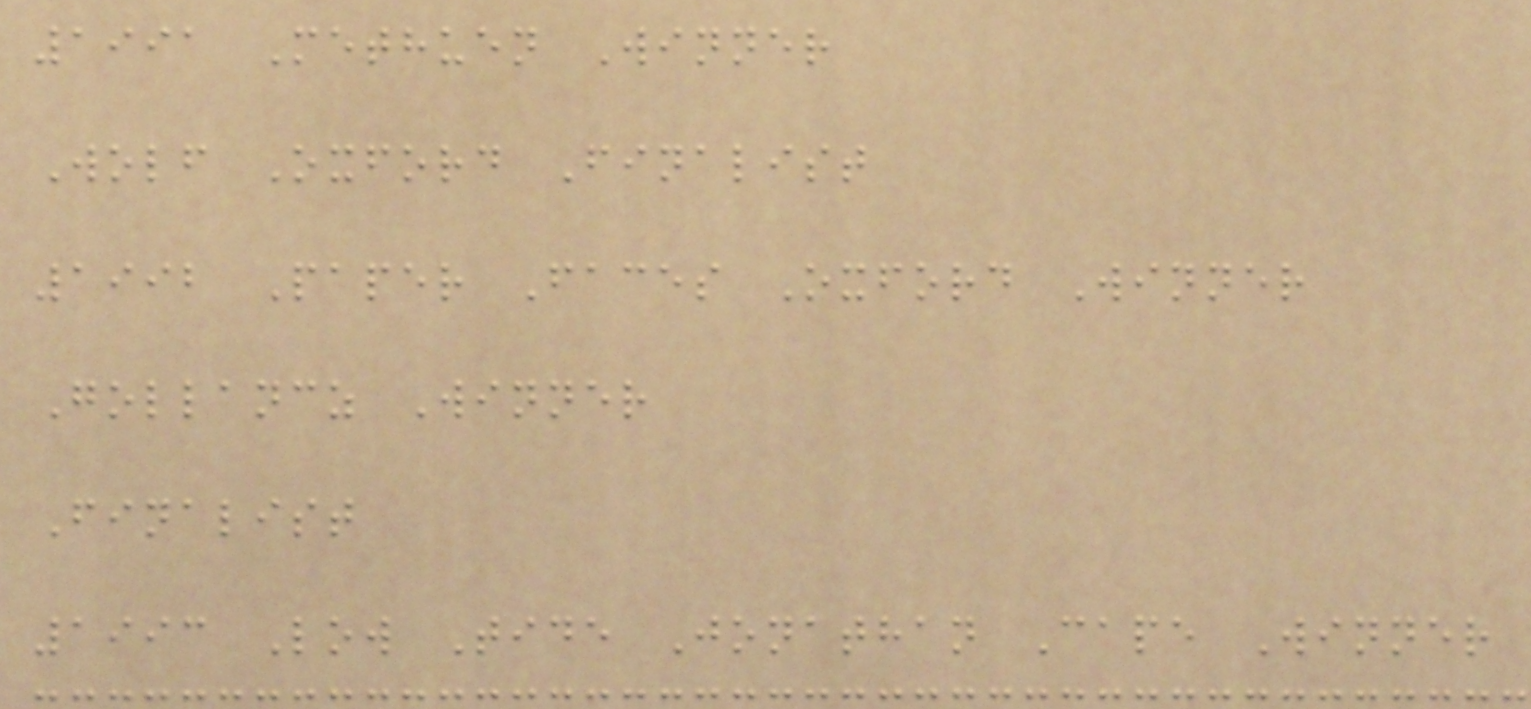1991 Methuen Winner
Wolf Oxford Finalist
1992 Paper Faces Oxford Winner
Gollancz Winner
Finalist
1993 Low Tide Jonathan Cape Winner
